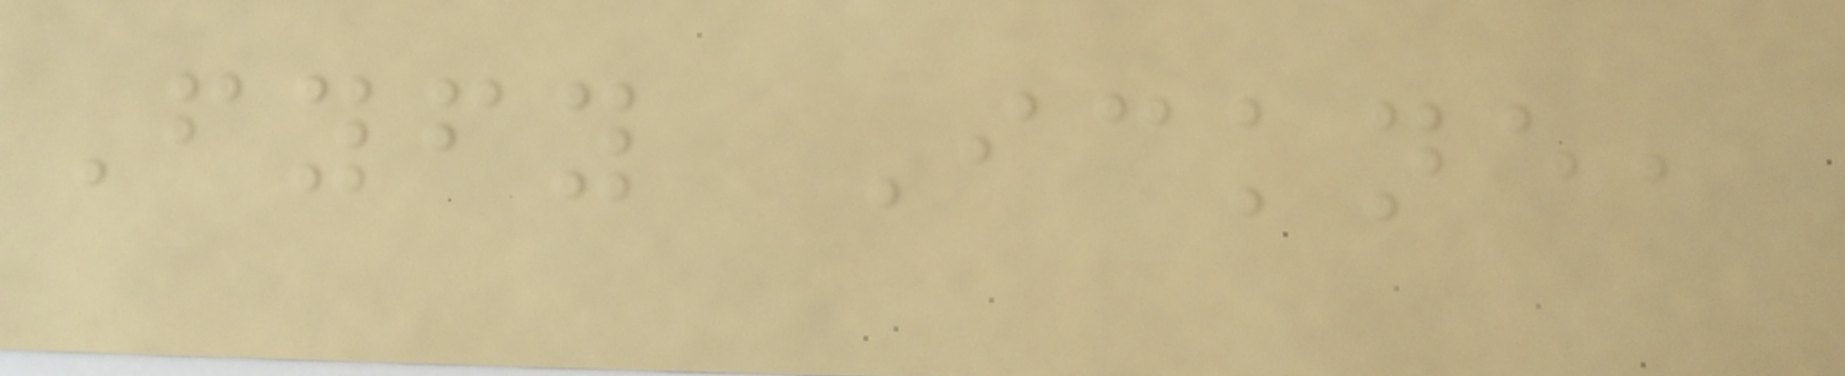Fyfy Ickne,
